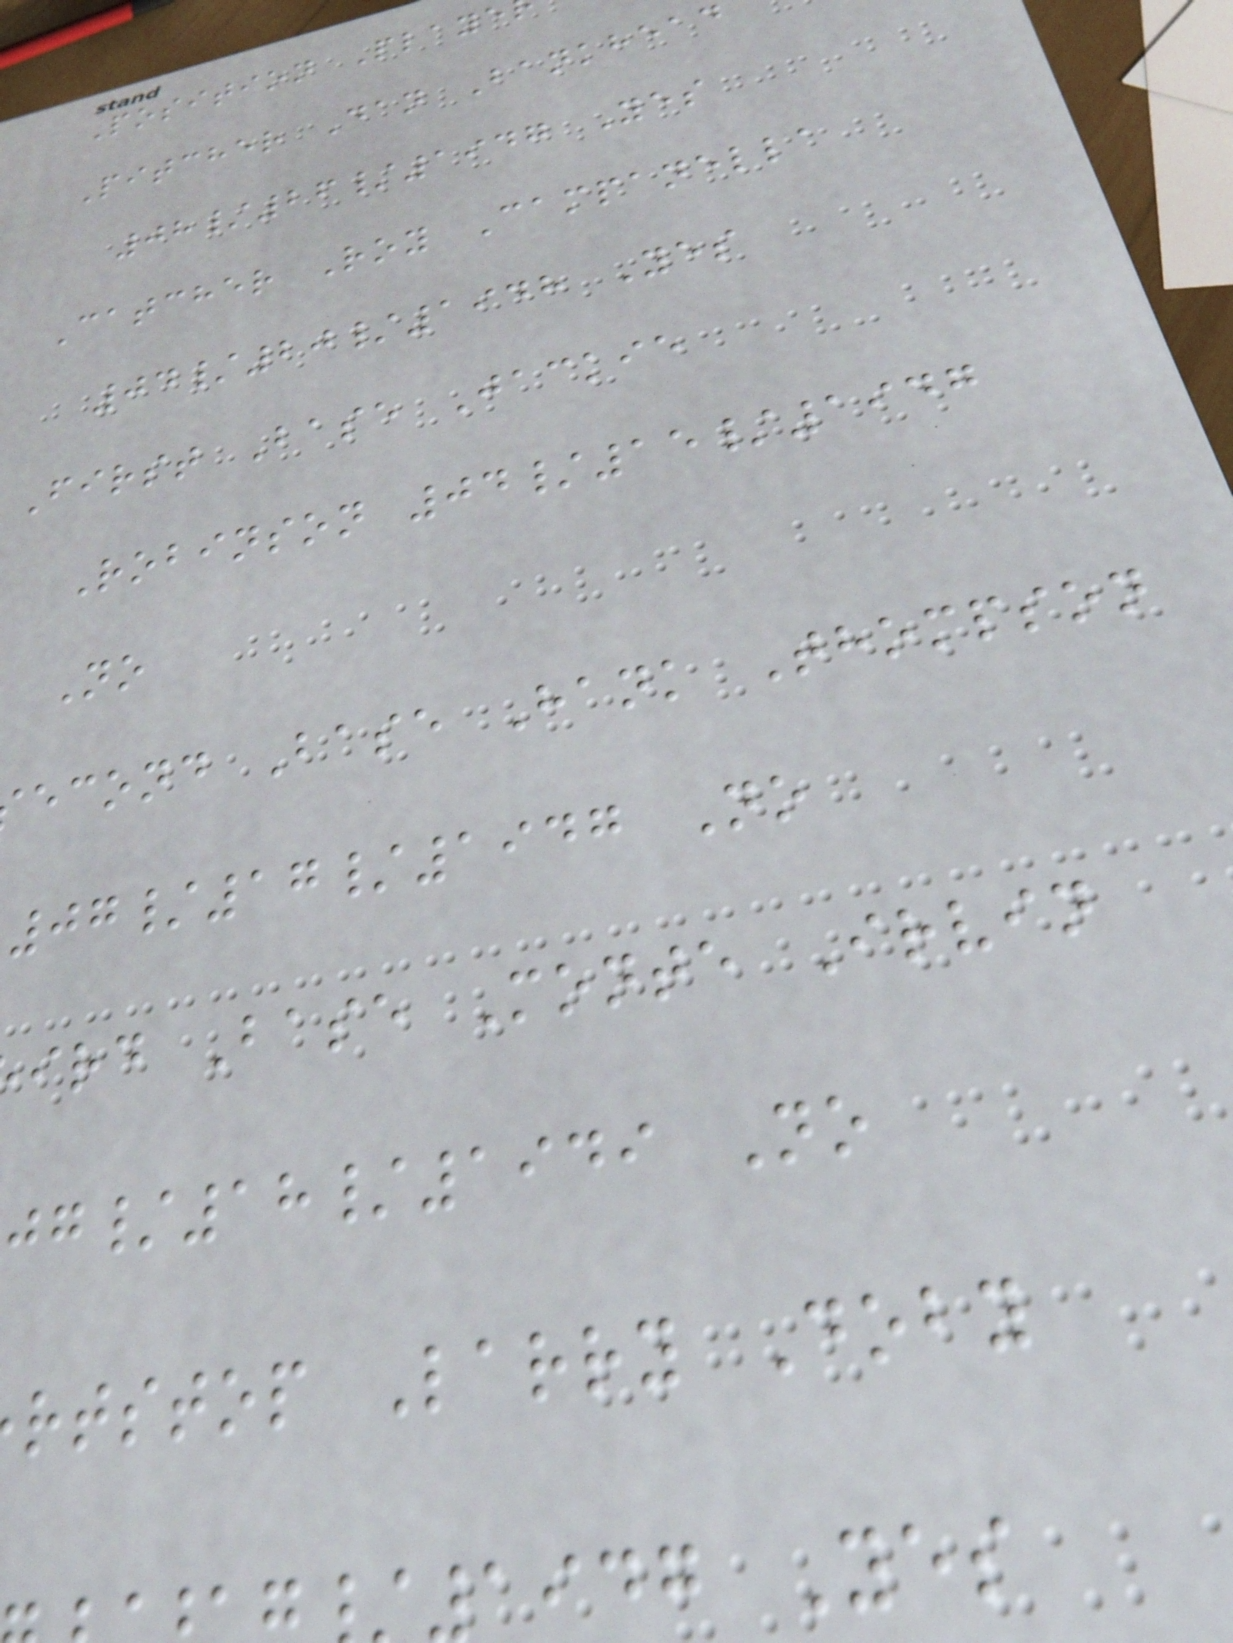Position Playe
Pitcher Dan Bankhead
08/26/1947 Yes
Catcher Roy Campanella
04/20/1948 Yes
First Base Jackie
Robinson 04/15/1947
No
econd Base Hank Thompson
07/17/1947 No
ird Base Monte Irvin
/18/1949 No
rtstop Larry Doby
aidg Yes
